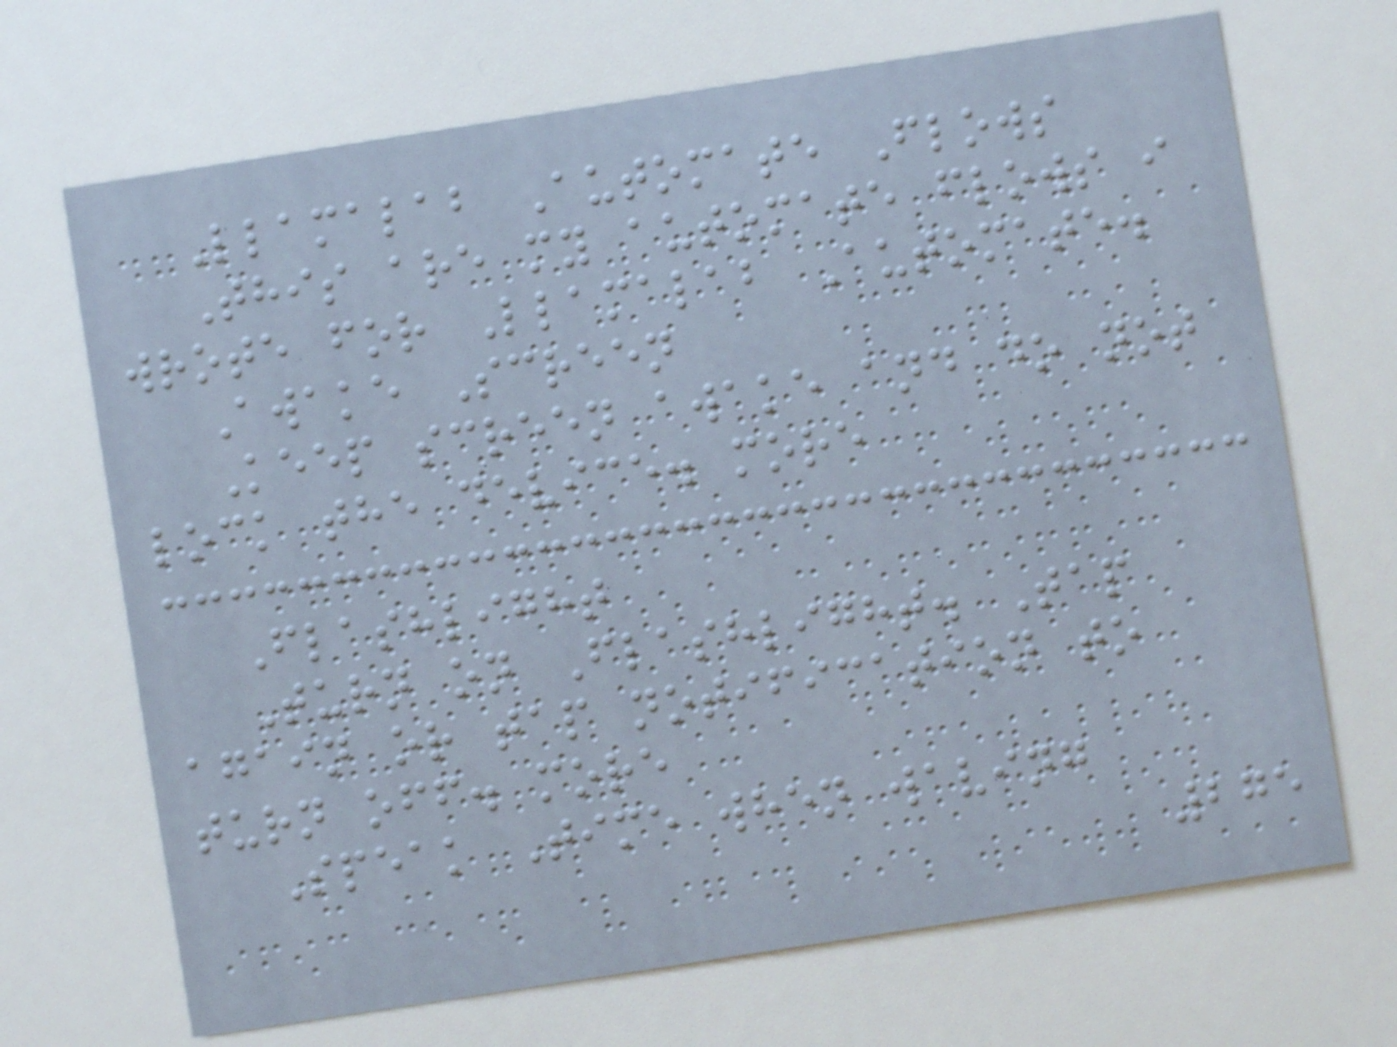Llamalab Automate Flows
This are my automate flows i
wrote for Llamalab Automate.
Awake Screen
Keep screen awake and do not
lock the device. more
Flashlight
Turn on Flashlight. Tap
again or tap notification to
turn off. more
Speak Time when waving
275
